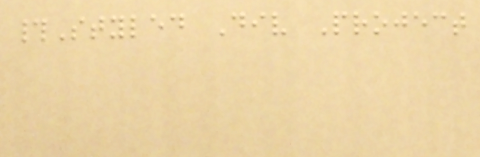#Styled Div Project
